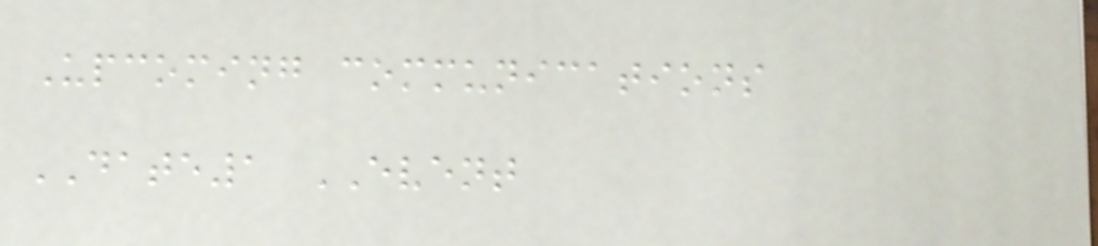Upcoming communications
DATE1 EVENT
